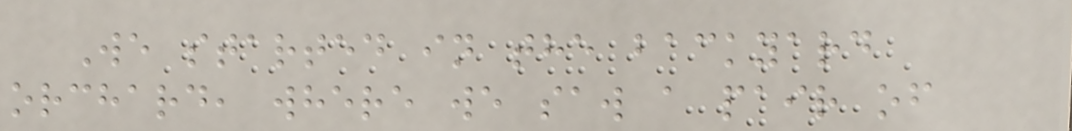We started in the backyard
orchard, where we saw a pair of
